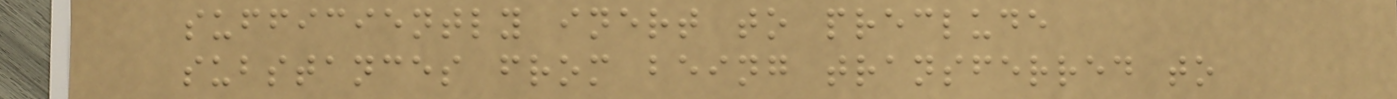sufficiently inert to preclude
substances from being transferred to
